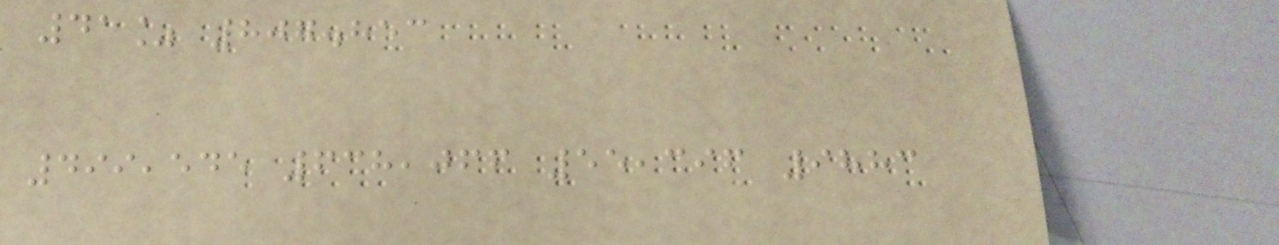41% 807.853
499,545 638,066 55,396 9883
